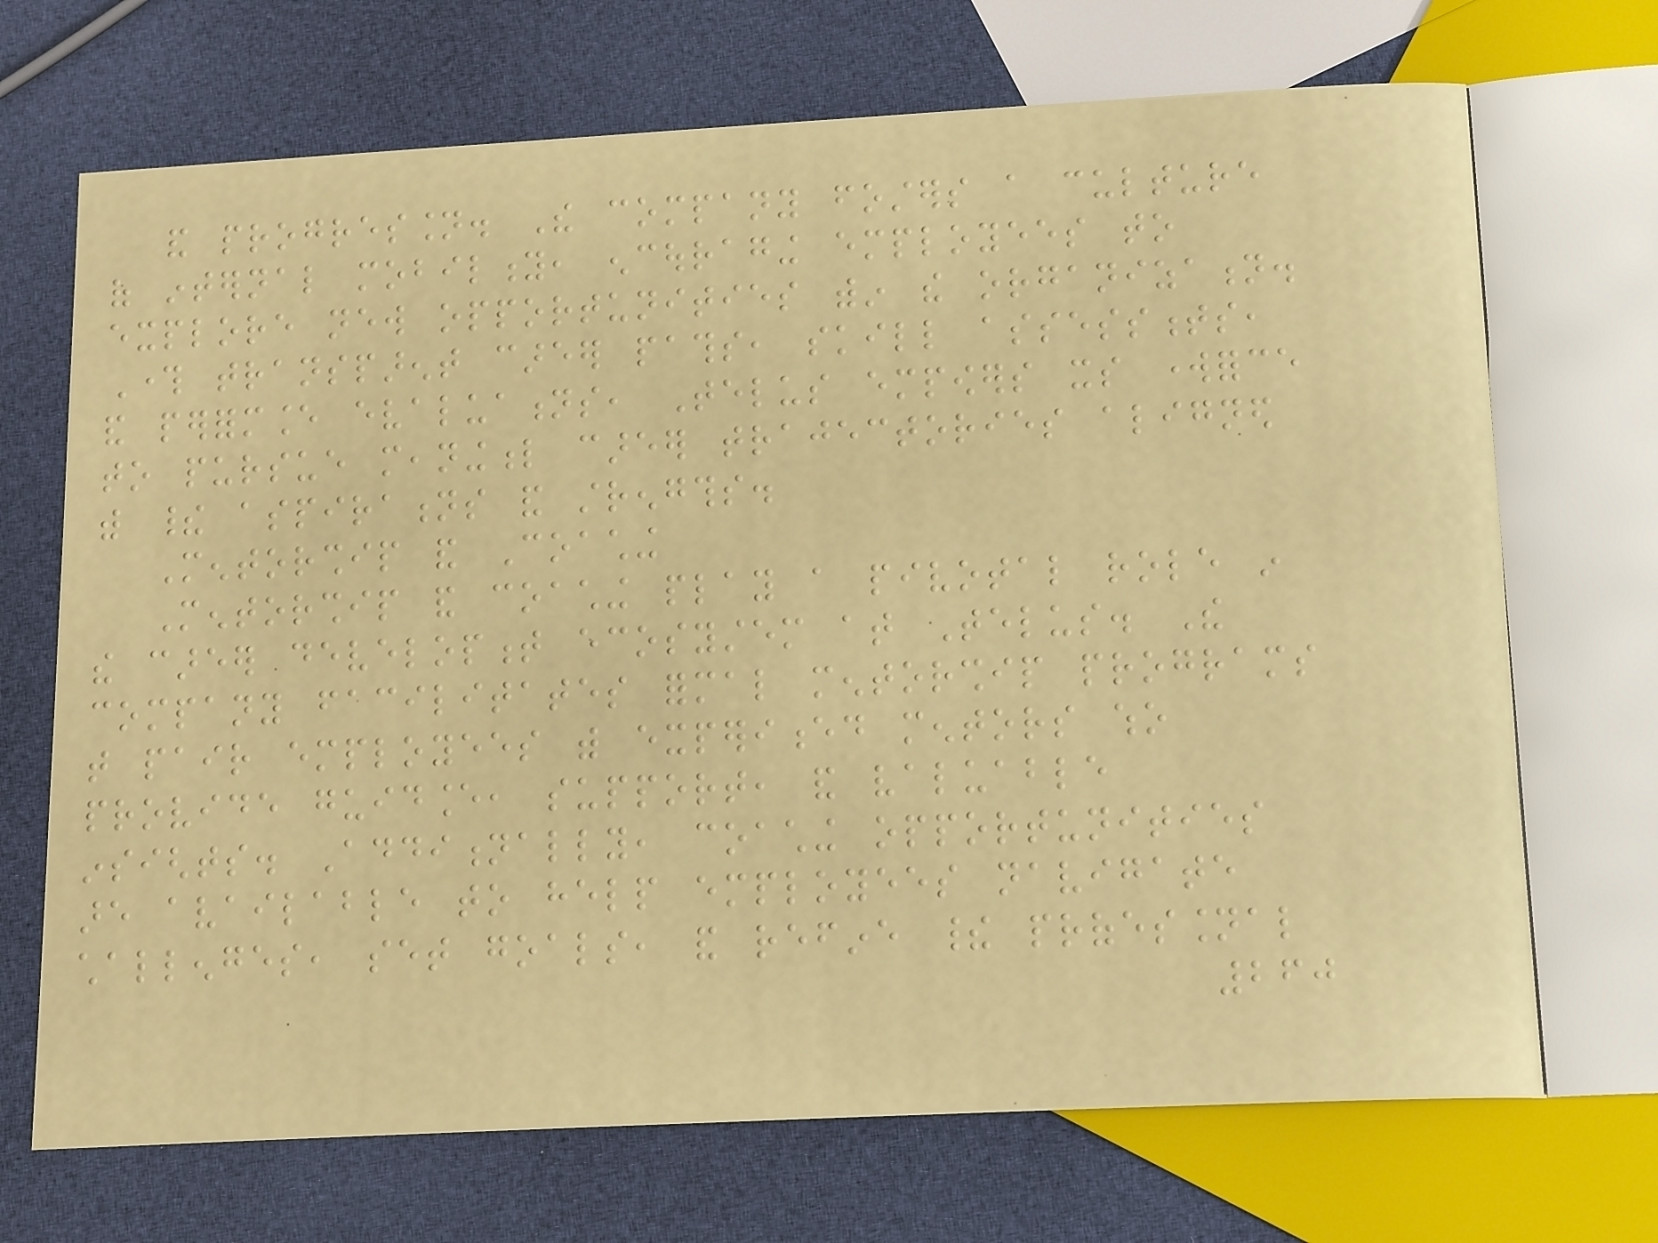and progression. The company fosters a culture
of internal mobility, encouraging employees to
explore new opportunities within the organization.
Through transparent career paths, skill assessments,
and performance evaluations, Telus empowers its workforce
to pursue meaningful career trajectories aligned
with their aspirations and strengths.
Mentorship and Coaching
Mentorship and coaching play a pivotal role in
the career development ecosystem at Telus. The
company facilitates formal mentorship programs
that pair employees with experienced mentors who
provide guidance, support, and valuable
insights. Additionally, coaching opportunities
are available to help employees navigate
challenges, set goals, and refine their professional
260
